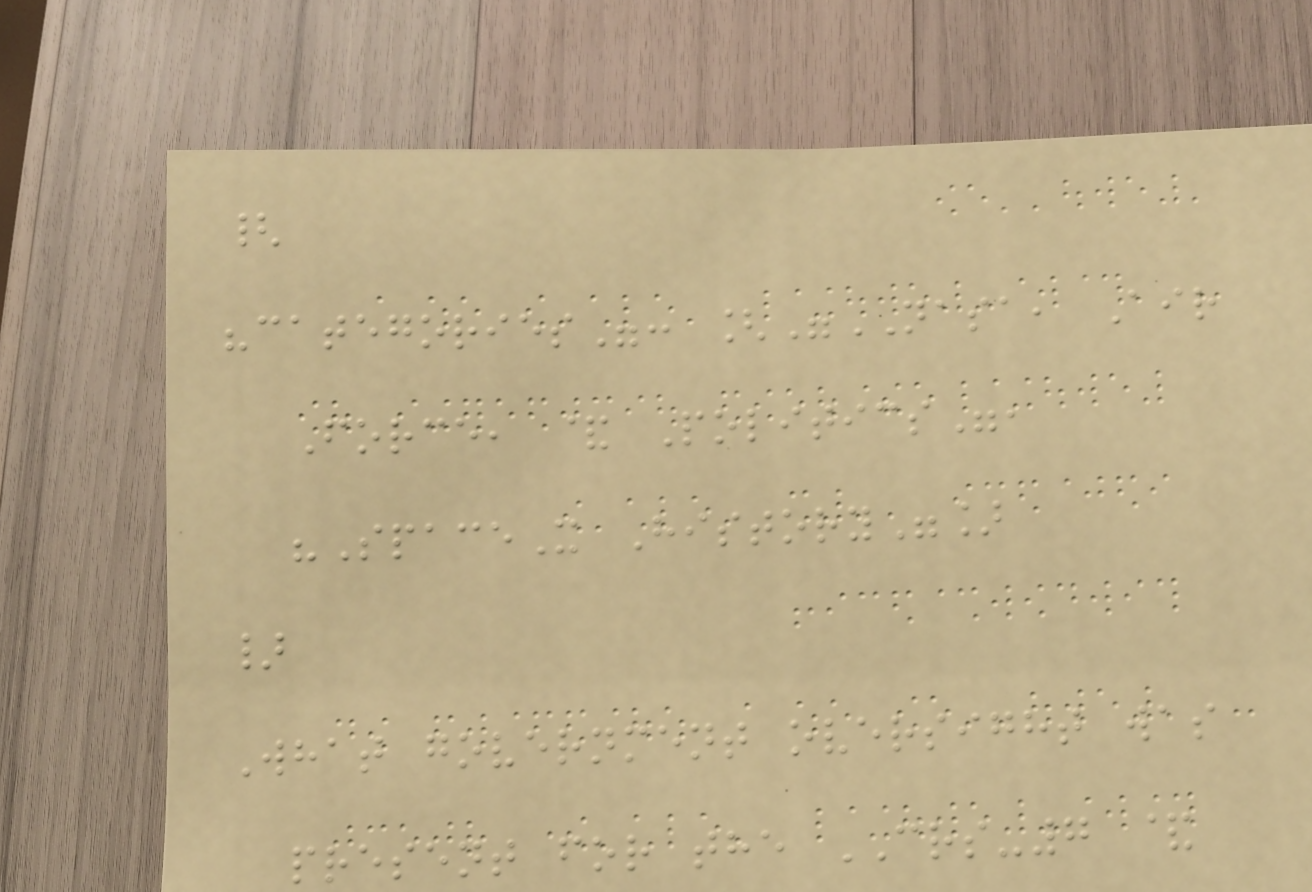{
"categories": ["NASA, Air
Force, & Politics",
"SpaceX History"]
}
What government oversight was
present for the CRS-7 &
